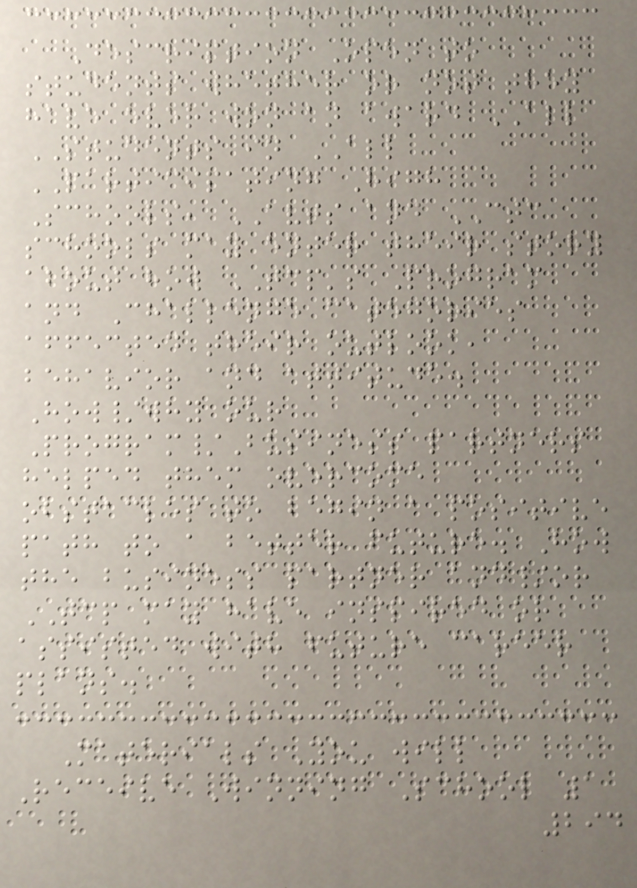Description Open to
students whether or not they
have ever won an award ALL
STUDENTS in ALL
PARTICIPATING High
Schools, AVTS and CTC
schools may enter their story
about how TCP's Program
and Challenge categories
affected their outlook,
behavior and attitude.
How/why our
Program/Business partners
helped them overcome
obstacles to begin a positive
path to a better future. How
the business partner and/or
TCP may have inspired or
assisted with future career
plans.
Materials You will
Receive Winning School 1
294
